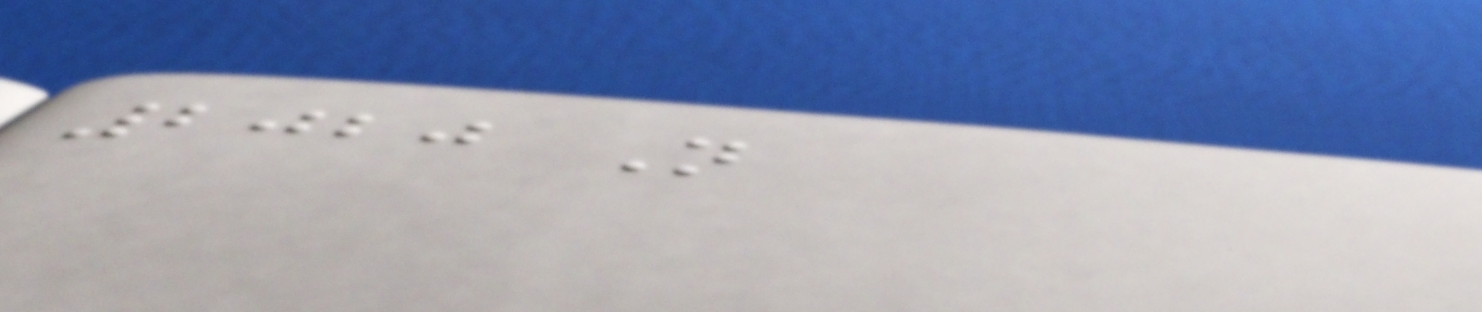2020 Not
